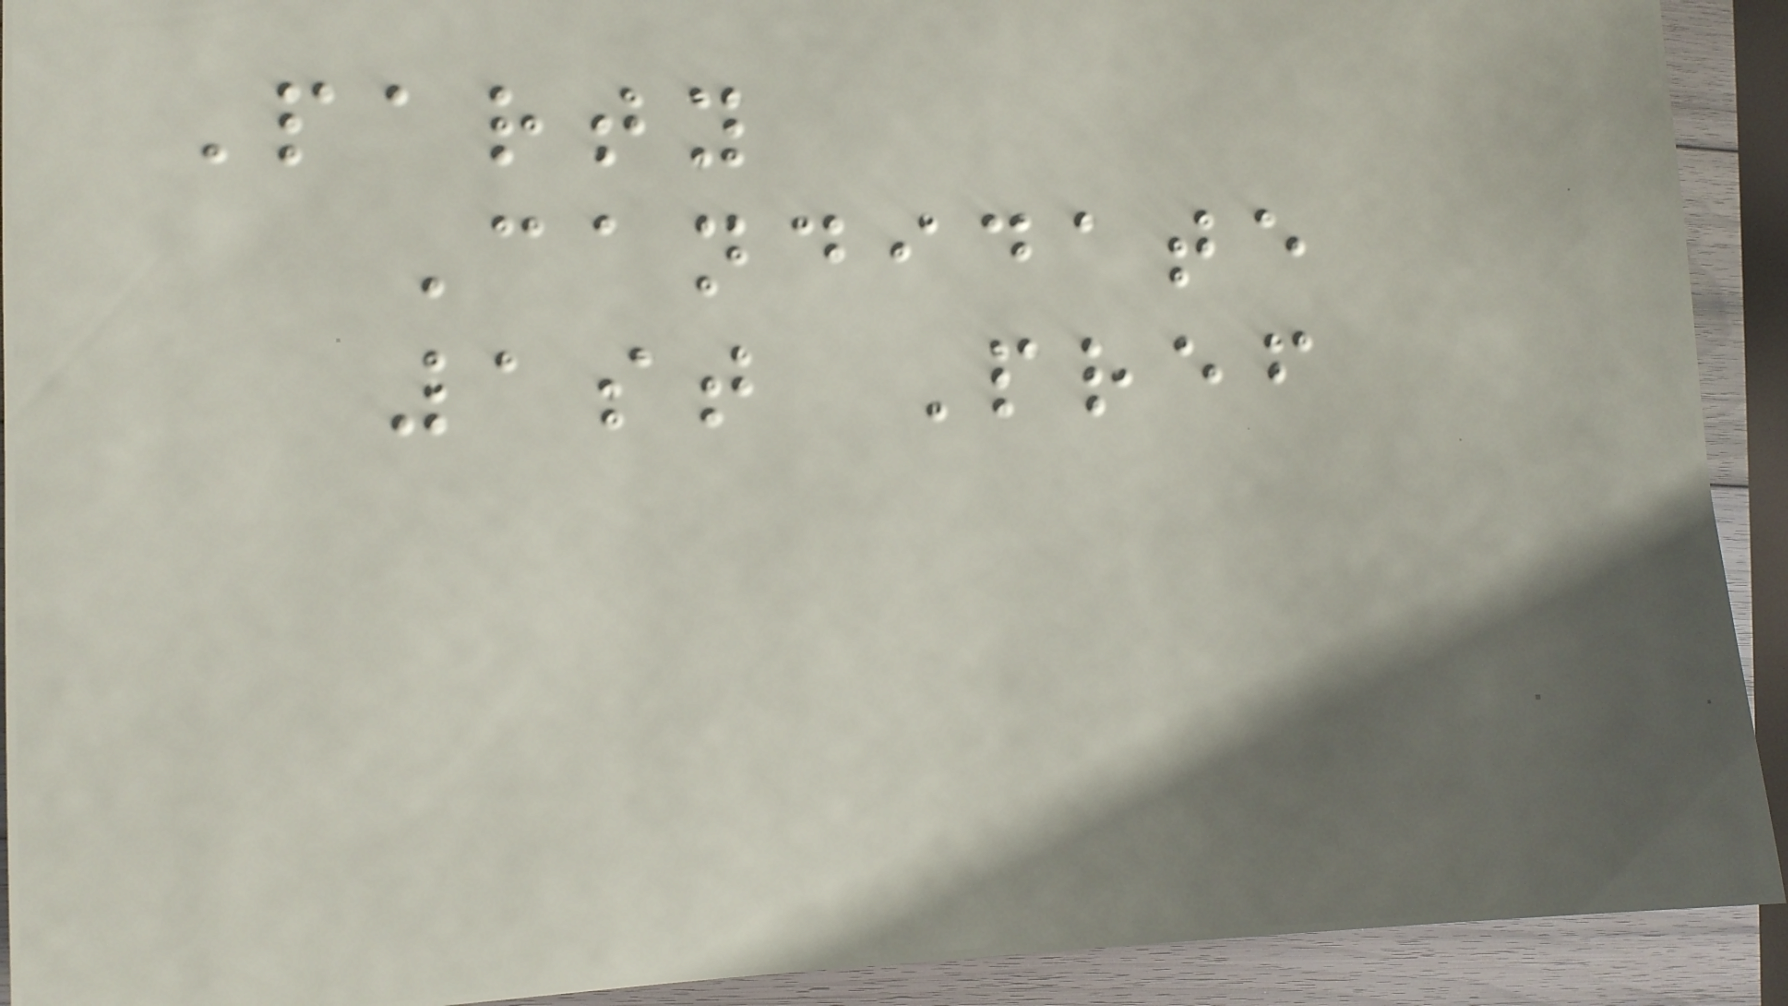Party
Candidate
1st Pref
